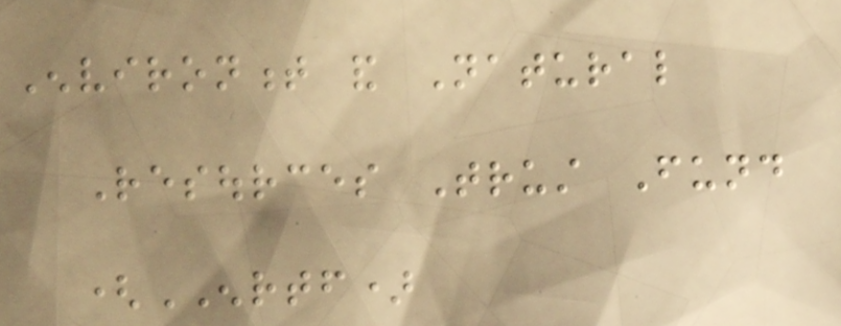Environment and Natural
Resources Trust Fund
(ENRTF)
